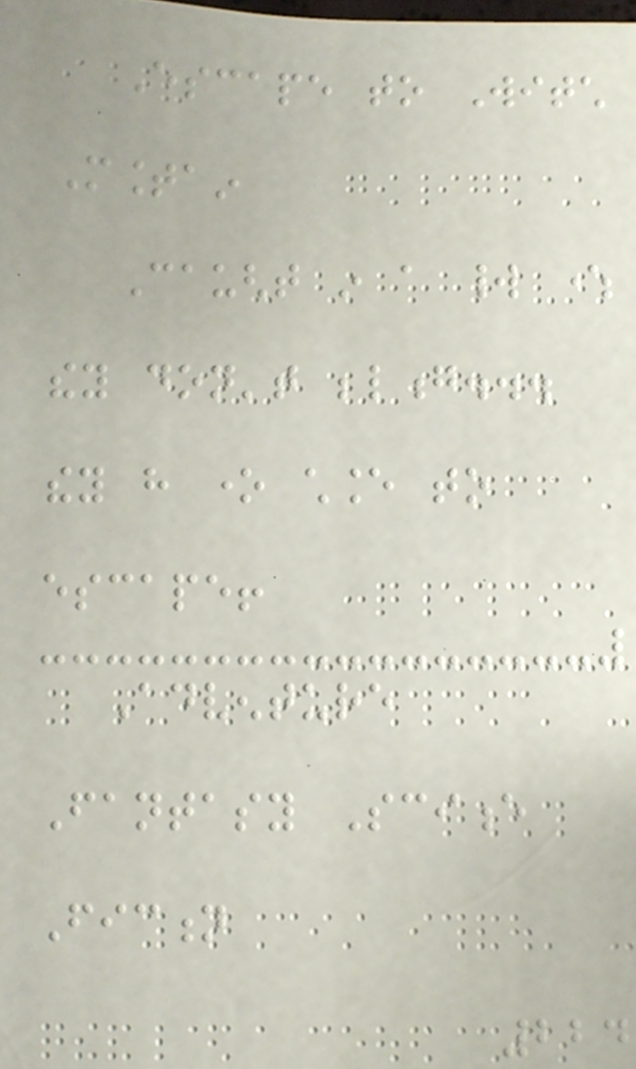Escape to Witch
Mountain
Caught in a world where
they don't belong...
they have one chance to
escape!
Adventure
Fantasy Science
Fiction
224
